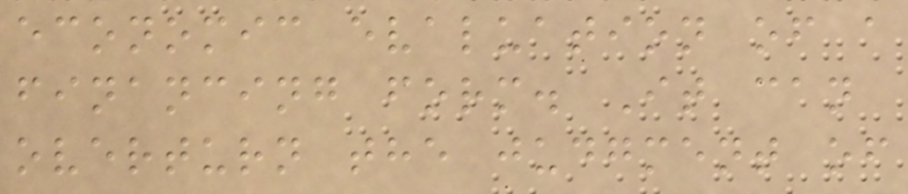economic evaluation of a
financing form. It can
overturn the judgment of
